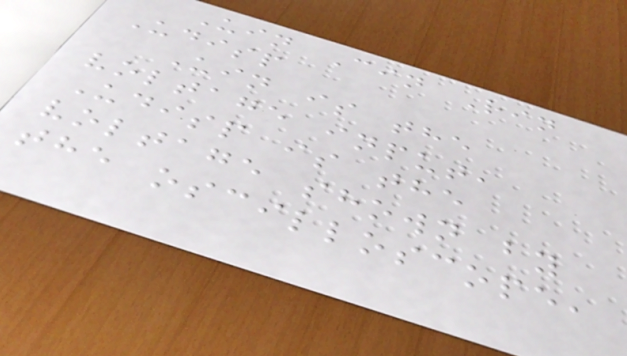Uin Cin Rin
Udisp
Uin is the
voltage input,
Udisp is the
voltage shown by
the oscilloscope,
